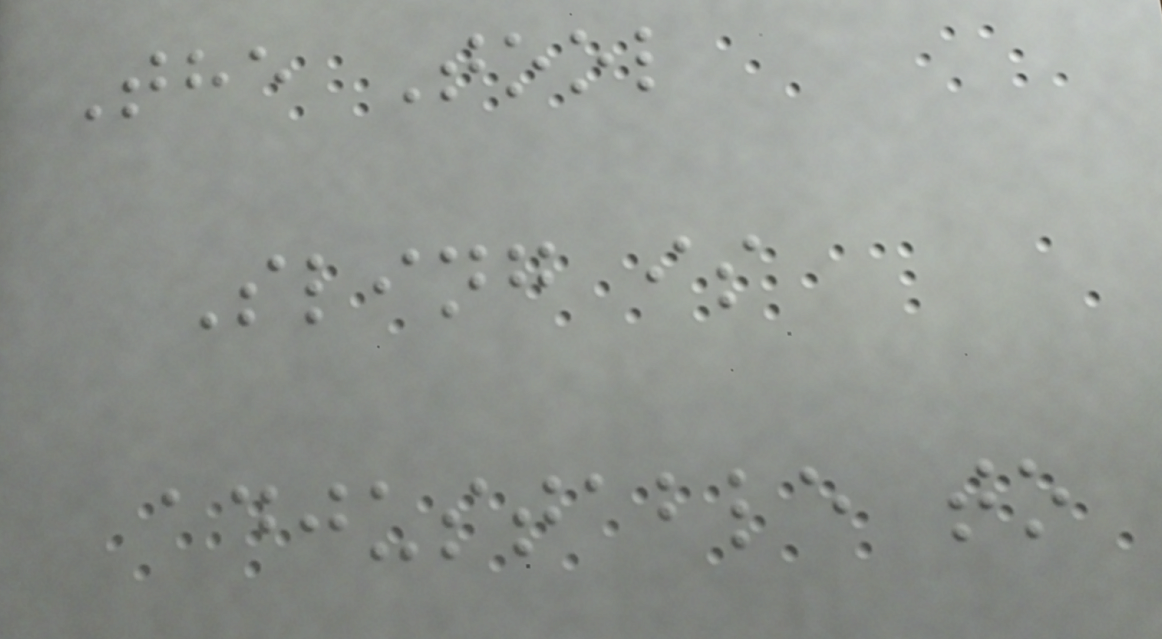The Tool
Sling is
adjustable to
